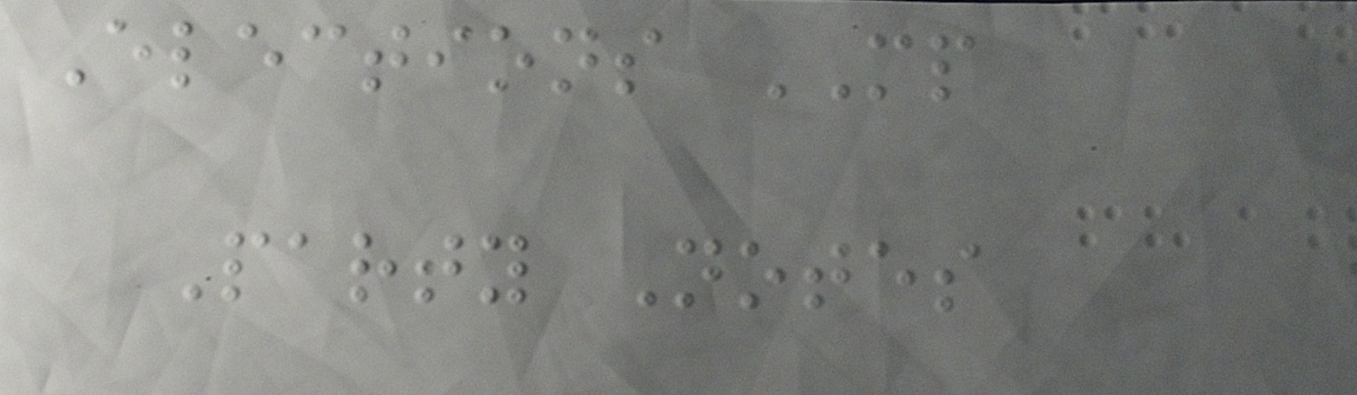Elections MP
Party Notes
